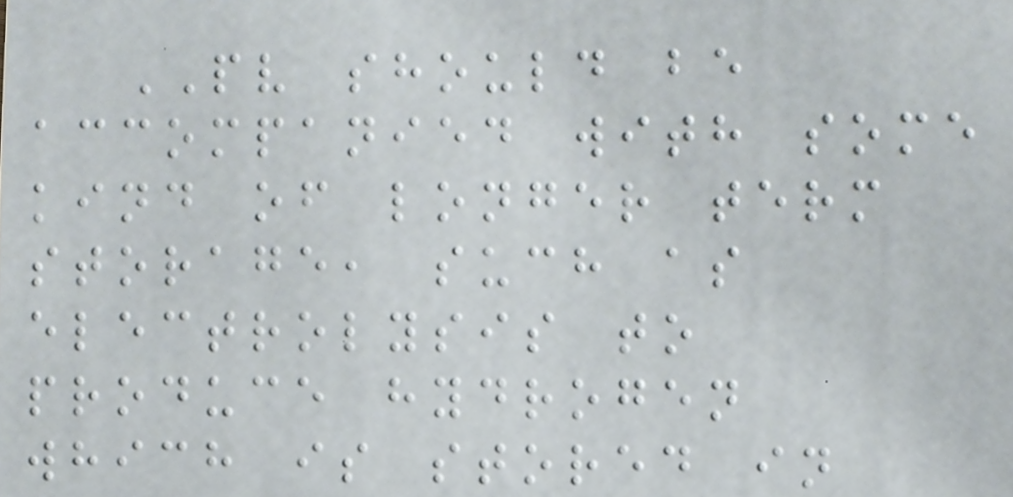PV should be
accompanied with some
kind of longer term
storage, such as
electrolysis to
produce hydrogen
which is stored in
